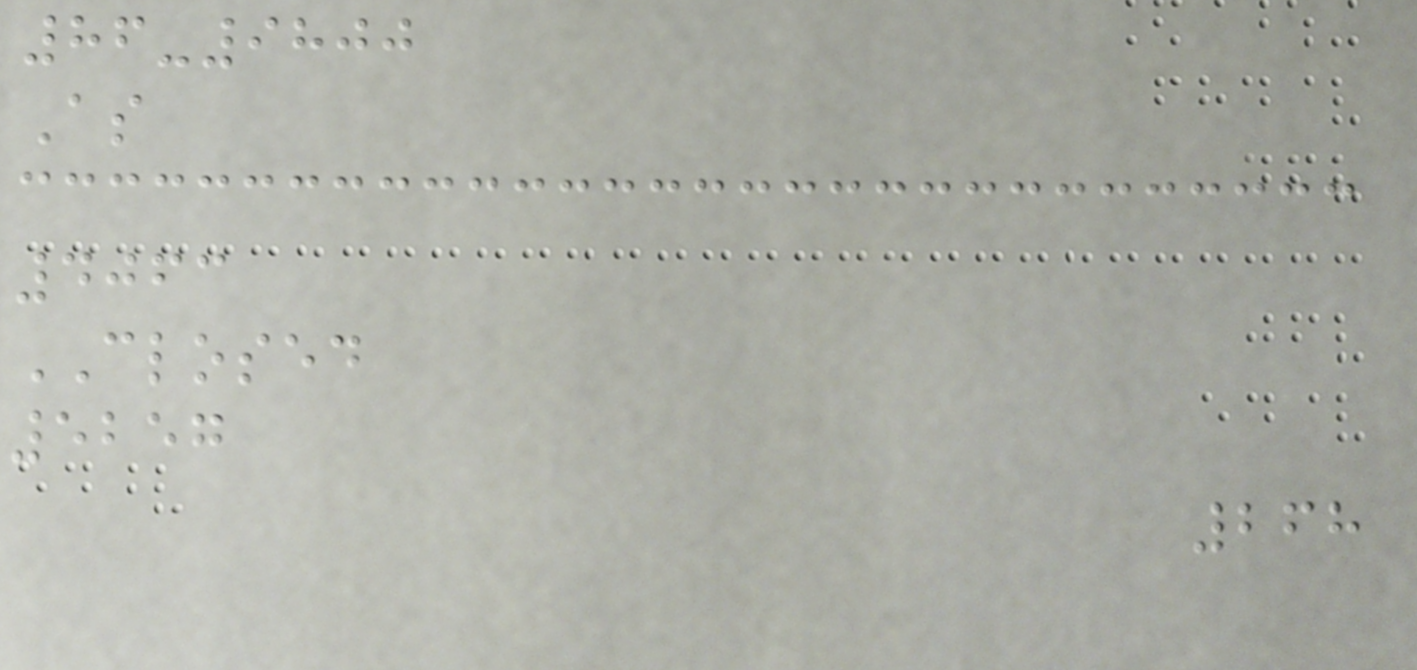86-9800
As
4063
CLOSED
5257
268
